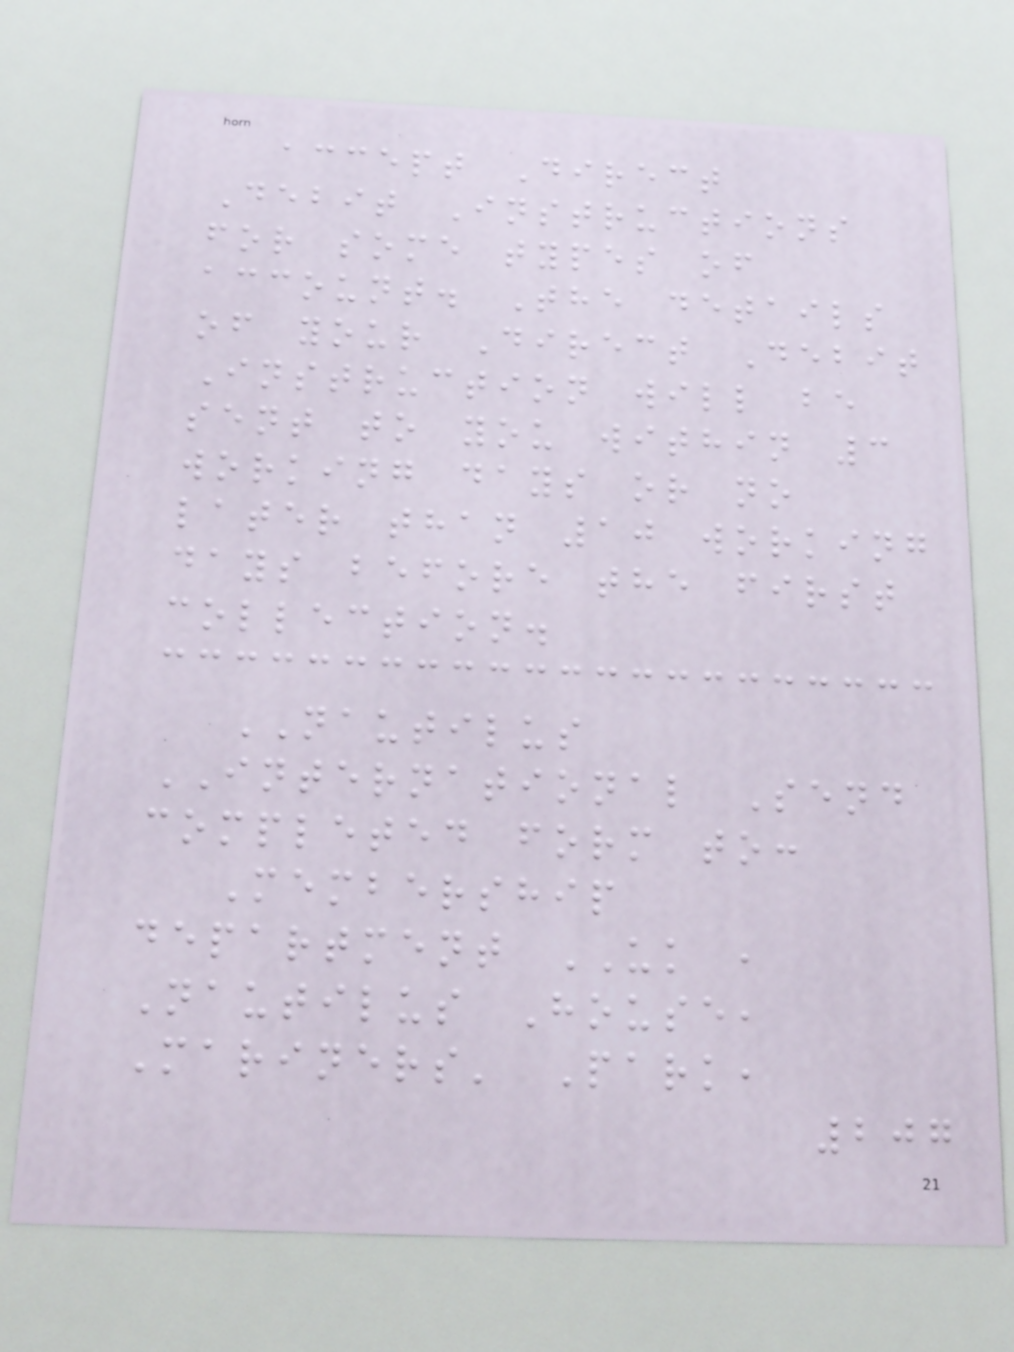accept Direct
Debit Instructions
for some types of
account. The details
of your Direct Debit
Instruction will be
sent to you within 3
working days or no
later than 10 working
days before the first
collection.
NAUTILUS
INTERNATIONAL Send
completed form to:
Membership
department UK ,
Nautilus House,
Mariners' Park,
207
